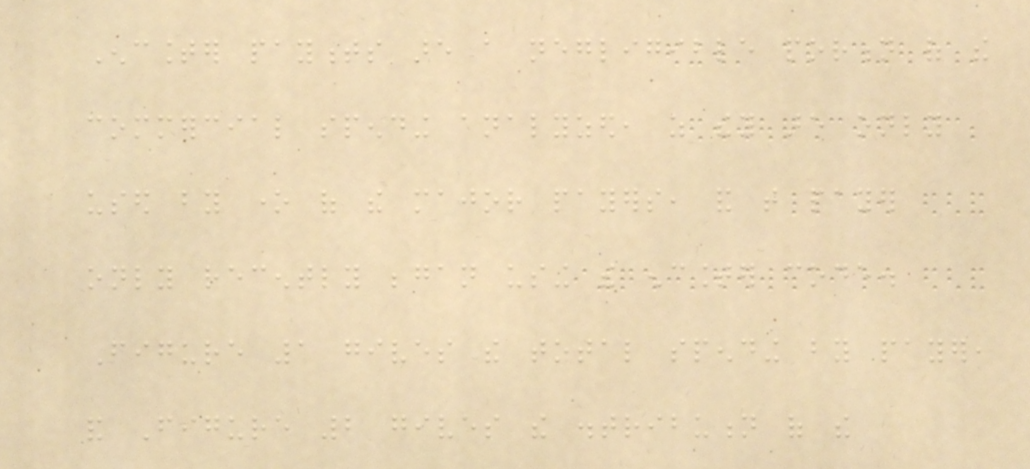Encounter payments are a negligible portion of the
commercial spending analyzed, as they are only
used by one of the major payers, and that payer
only recently began using the encounter code.
Figure 1 gives the total spending by payer,
and Figure 2 gives the distribution of the
